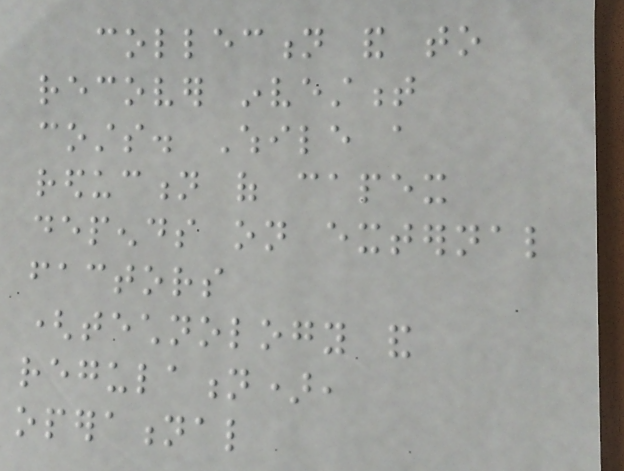collection and to
recover investment
costs. While a
reduction of capex
depends on external
factors
(technology and
regulation),
operational
